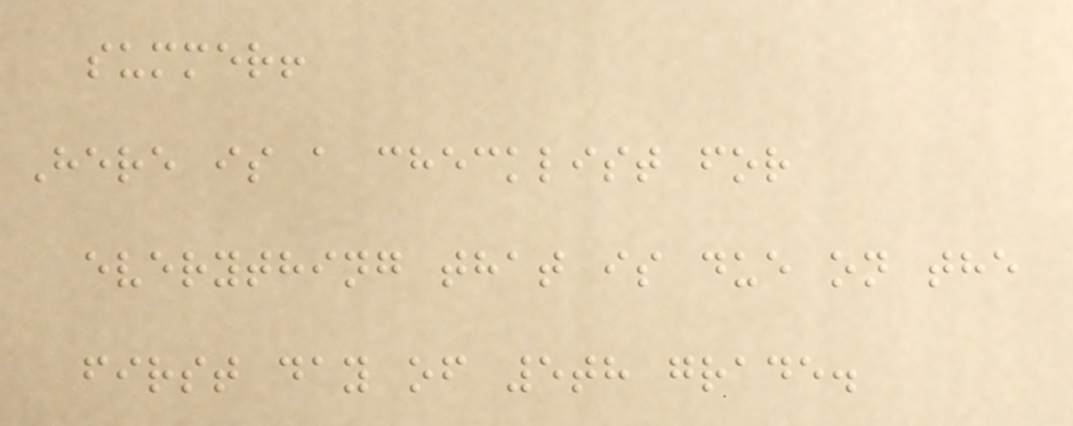summer!
Here is a checklist for
everything that is due on the
first day of 5th grade.
